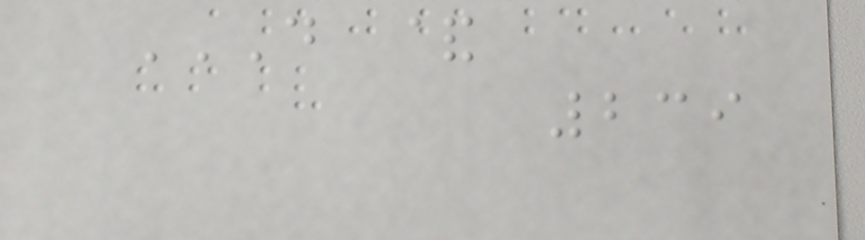D &
239
